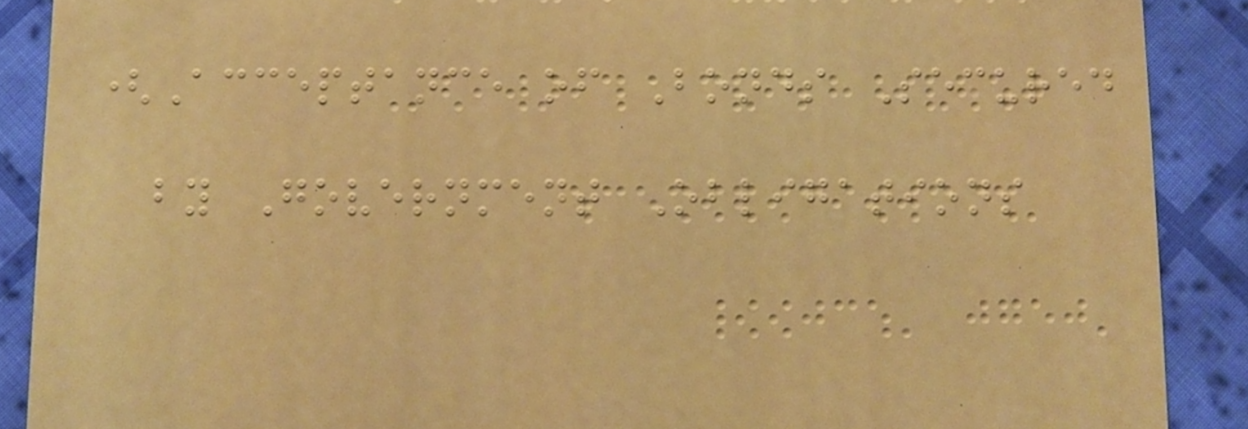(Acceptance of Bonds Secured
by Government Obligations
